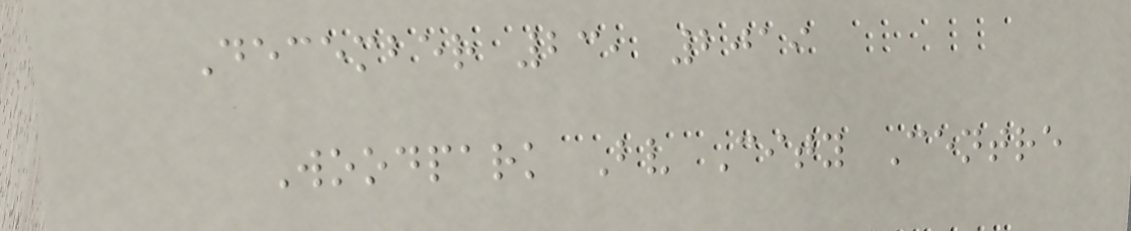December 23, 2019
Woodpark Bv City Centre
